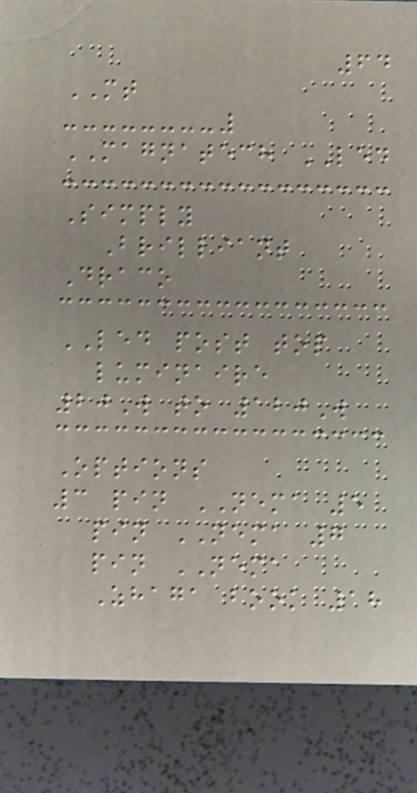64
MT
MAGNATECH LED
Simply
Brilliant
Draco
LED post top
luminaire
20W to 120W
Options
3 pin NEMA 5
pin NEMA 7
pin NEMA
Zhaga book 18
